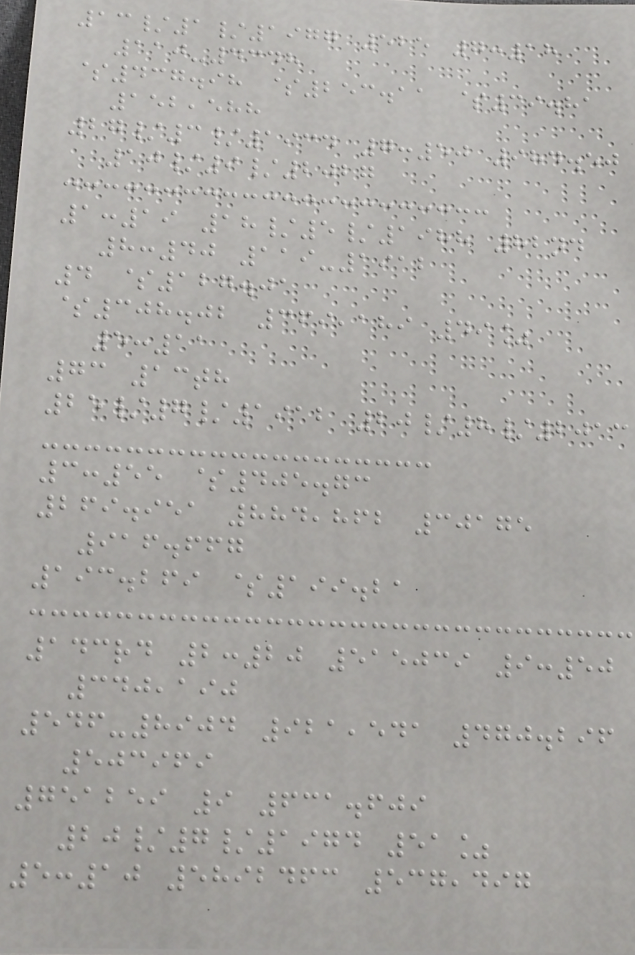13/1/1977 525 7:18
110-4348
$437.98 $253.11 $39.81
152,588
27/3/1934 7:50 984.50
10/9/2027
1:19 18/5/1988 82nd
8:40 119-1912
4 $127.01
$308.02 369,189 49%
5:11
73 13th
25/7/1912 20/8/2013
3:55 $405.73
269.951 884,862 30175
916.667
193.269 $199.21
143rd 2:20 515039 9:50
340,190
546-8904 921,541 470.296
503969
751259 9 631.609
20/7/1974 51%
5:10 5892463 537,497
